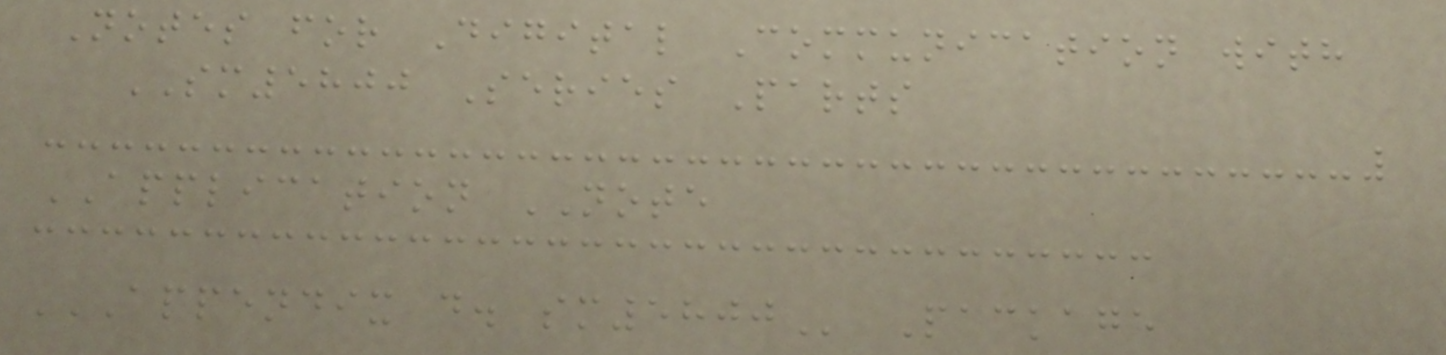Notes for Digital Communication with
SM5800 Series Parts
APPLICATION NOTE
APPENDIX D. SM5800 Package
